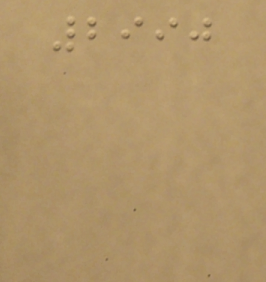2990
